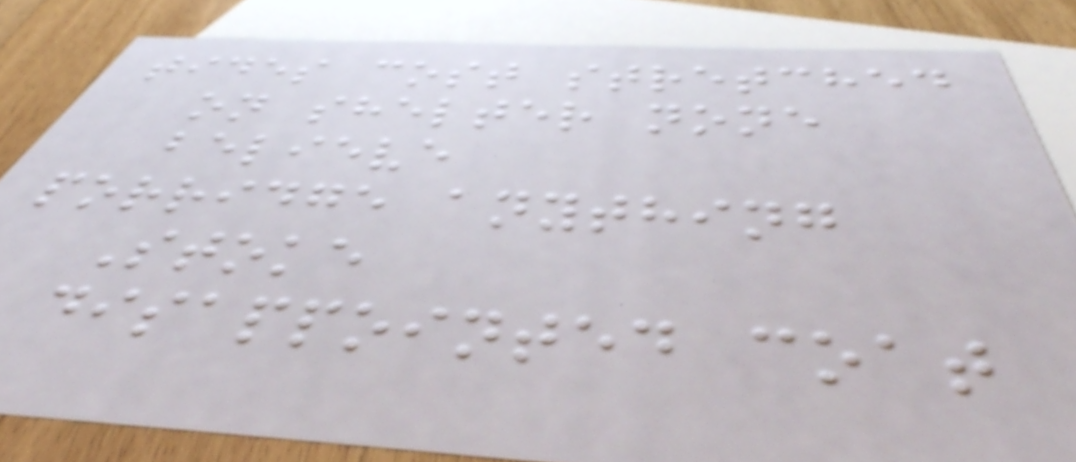tides cost stretched
on shelter none
believe
porridge anything
Stoke
disappointed coat
